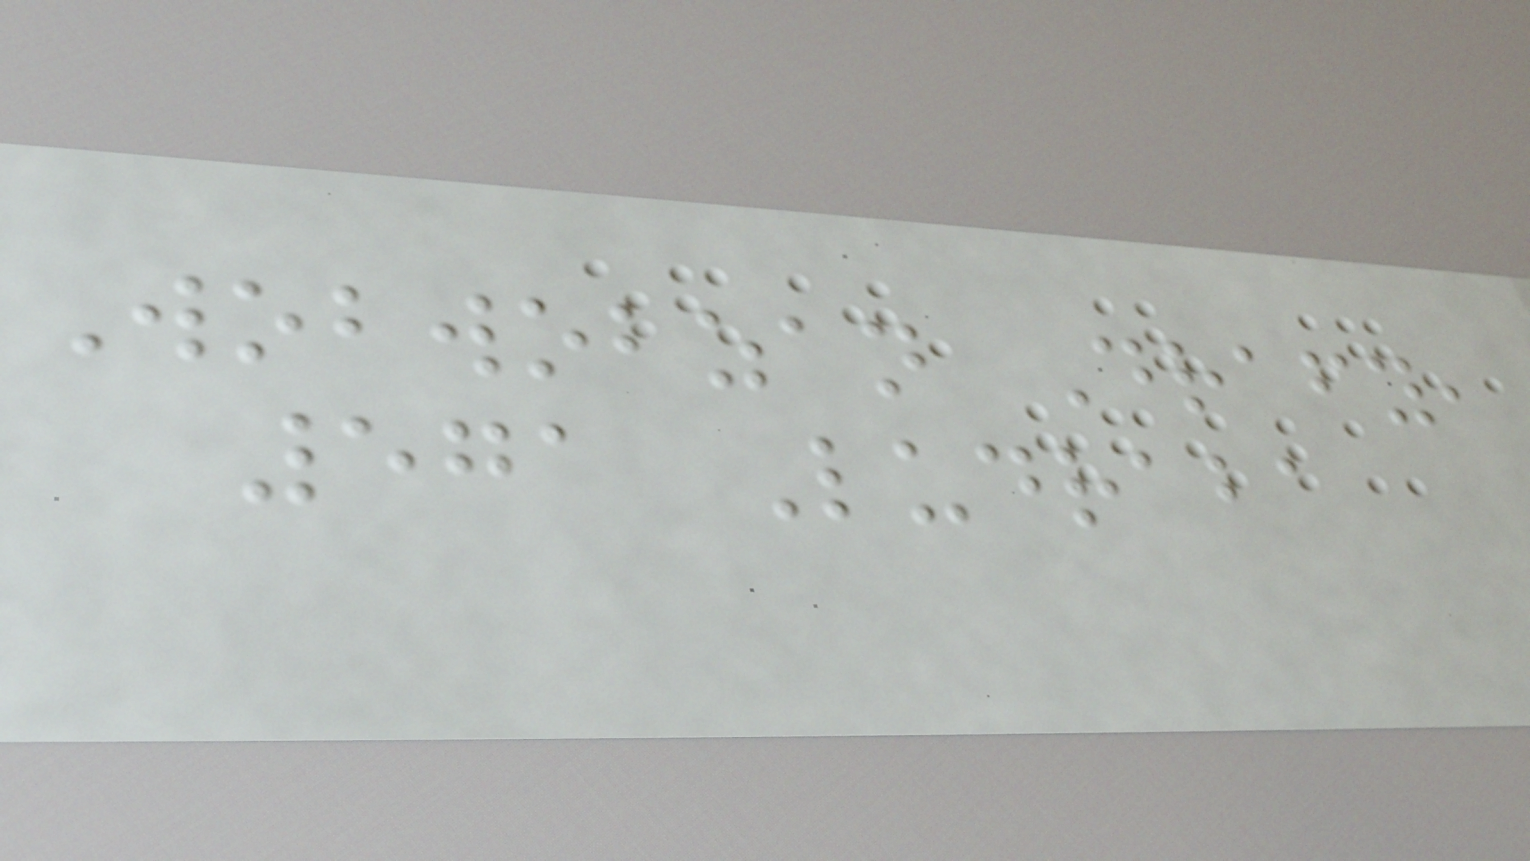Wobwobzan Drafy,
571 Ludraba
